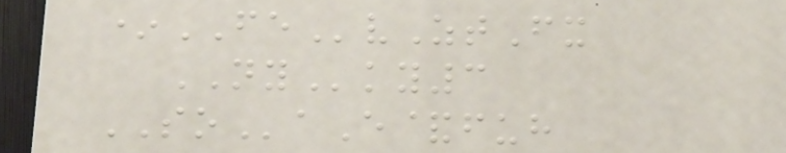*FEvZtFx
NYky3
SOaE&fuh
